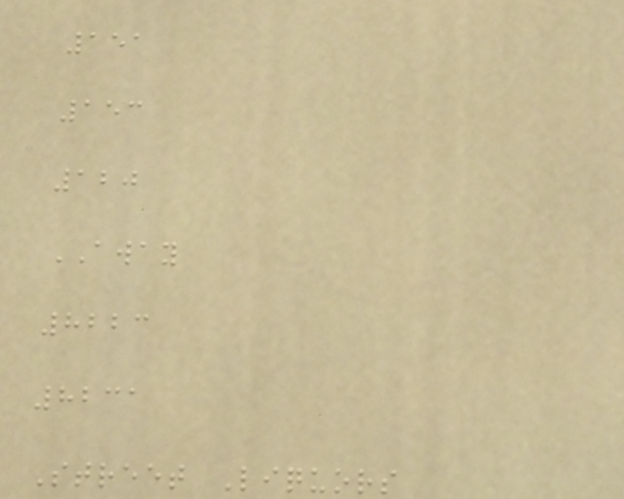151
153
120
AWAY
8223
8231
Street Liquors
